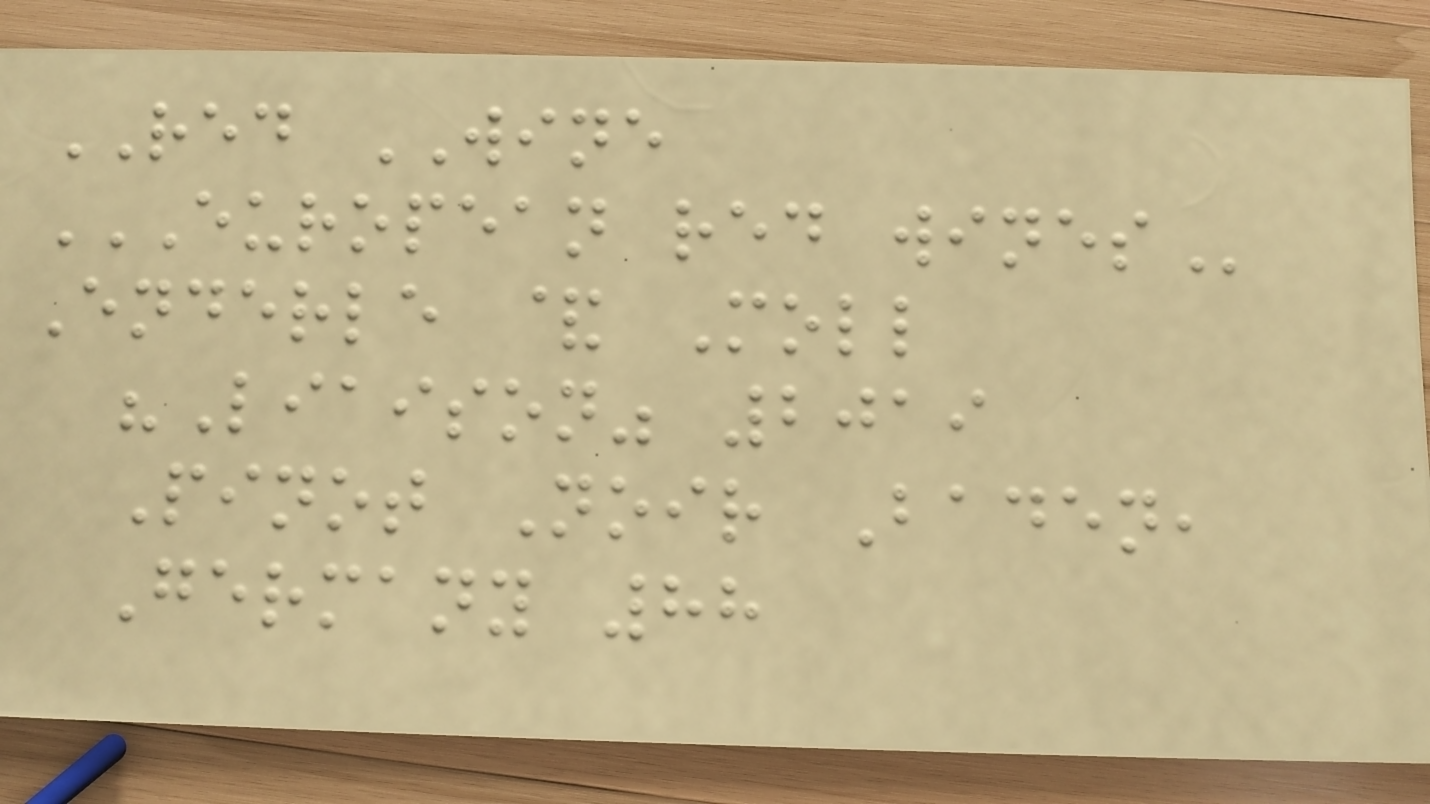RED WINE
EUROPEAN RED WINES
Enderle & Moll
"Liaison" 2019
Pinot Noir Baden,
Germany 88
